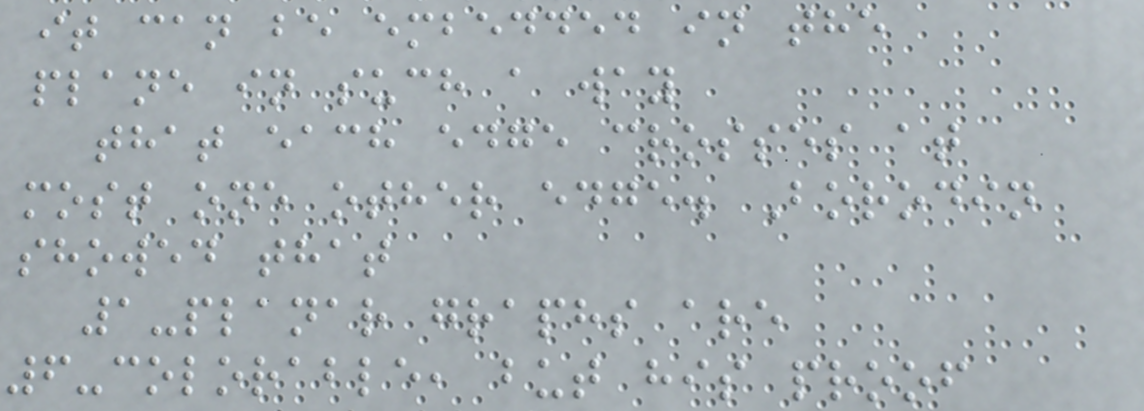it can be embedded in the
plane in such a way
that each edge crosses at
most one other edge. Borodin
showed that
1-planar graphs are
6-colorable, but his proof
